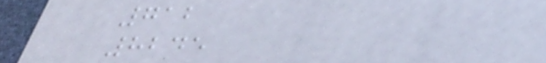712
8245
